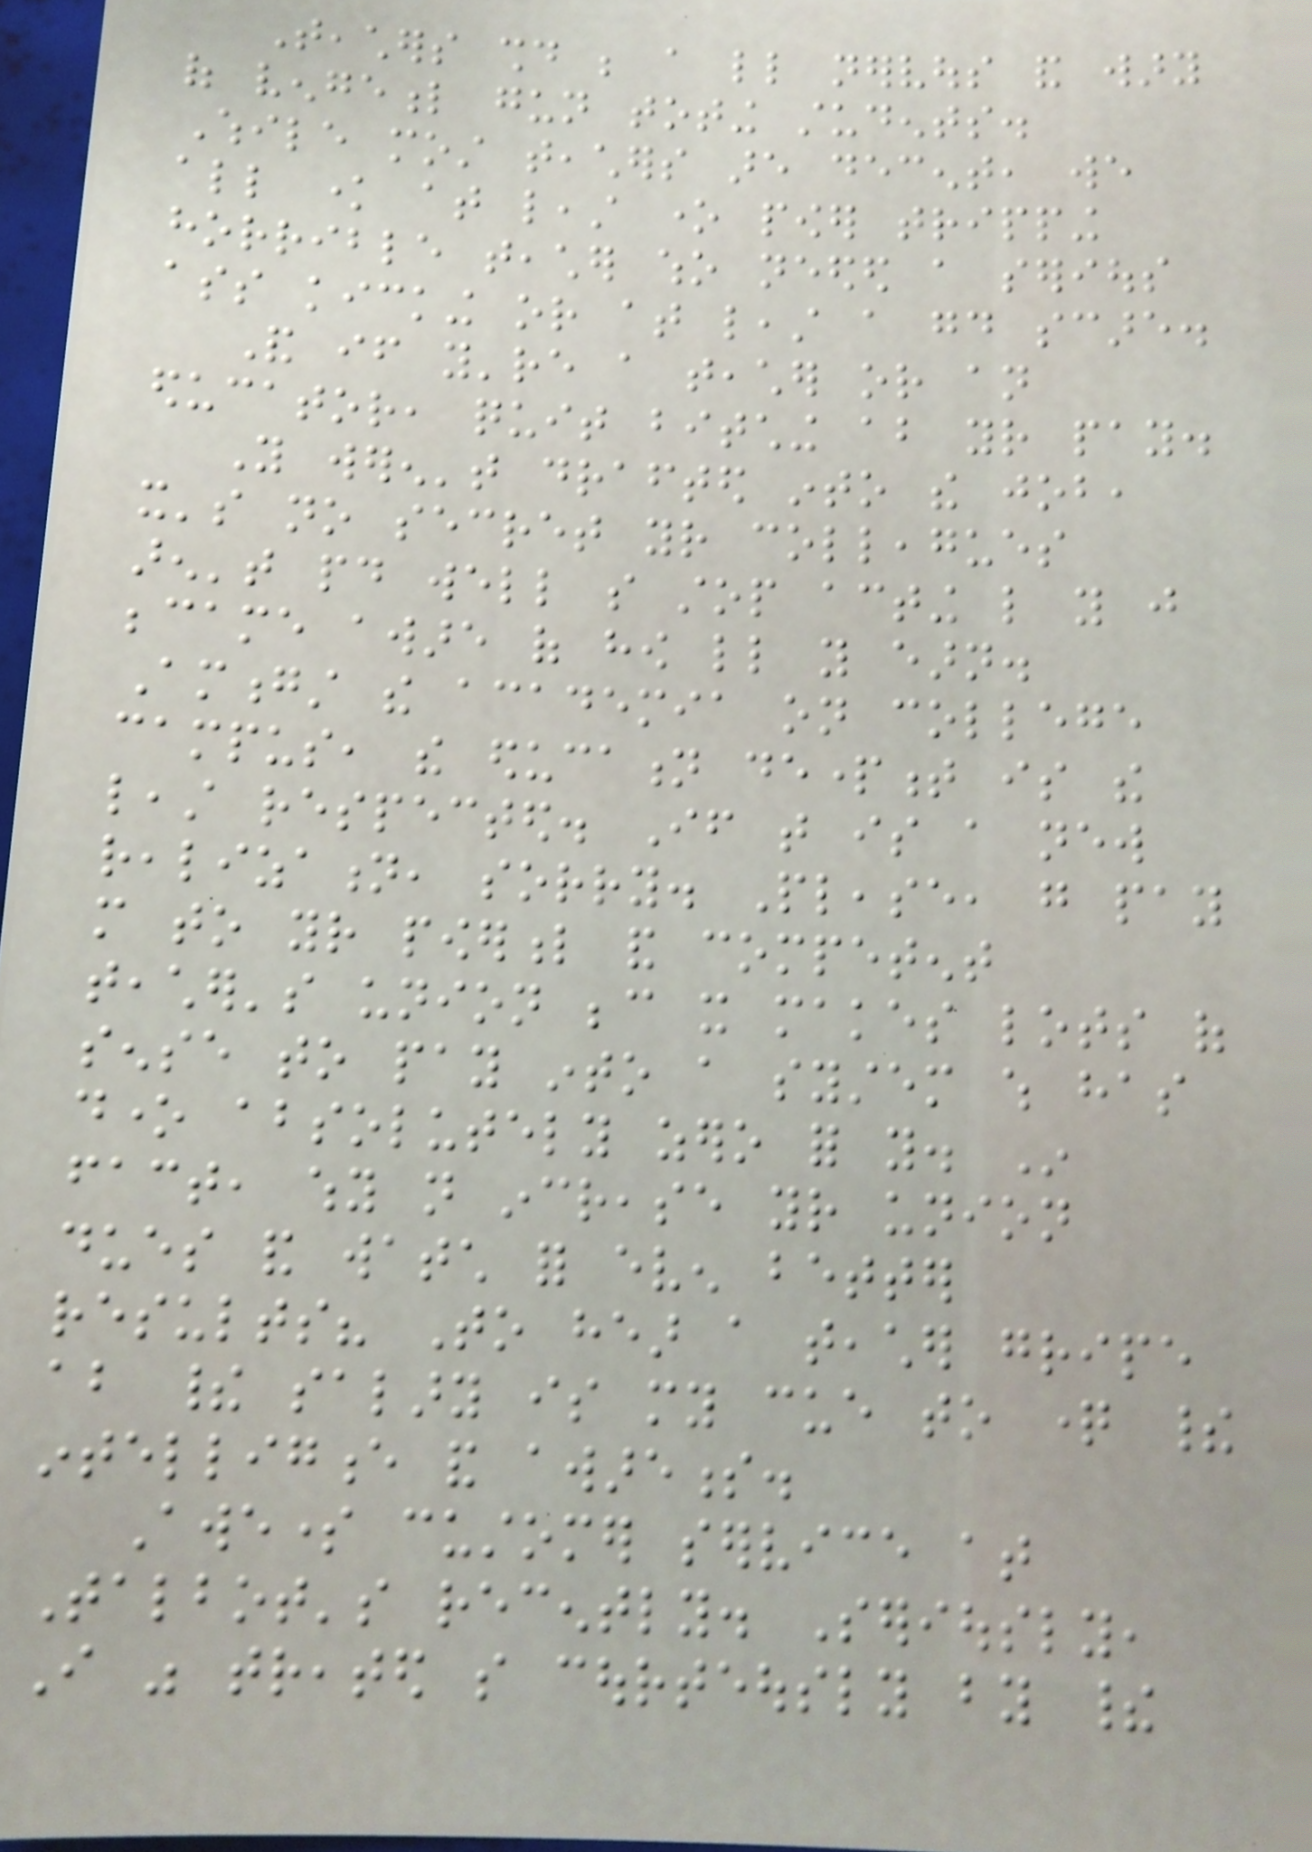Teachers should be a little nervous and wary
of vengeful gun toting students.
While most teachers are decent, we
all know at least one power tripping
horrible teacher who needed a serious
ass kicking or at least a good scare.
And if you're a teacher or an
educator, quit bitching about your pay.
You weren't drafted into the job,
it's no secret your colleagues
aren't paid well so stop acting like you just
became aware of how little you earn.
Amongst the academia on college
campus, the education department is the
least respected. If that is a new
realization, sorry. Please, go pay
more to your powerful and competent
teacher's union because it makes lots of
sense to pay into a system which has
done absolutely zero for you. In
fact, why not increase your union
dues and watch for even better
results? To hear a teacher gripe
about their salary is my cue to question their
intelligence and awareness.
Awesome customer service at
Talbot's recently. Seriously,
I was treated so courteously by their
